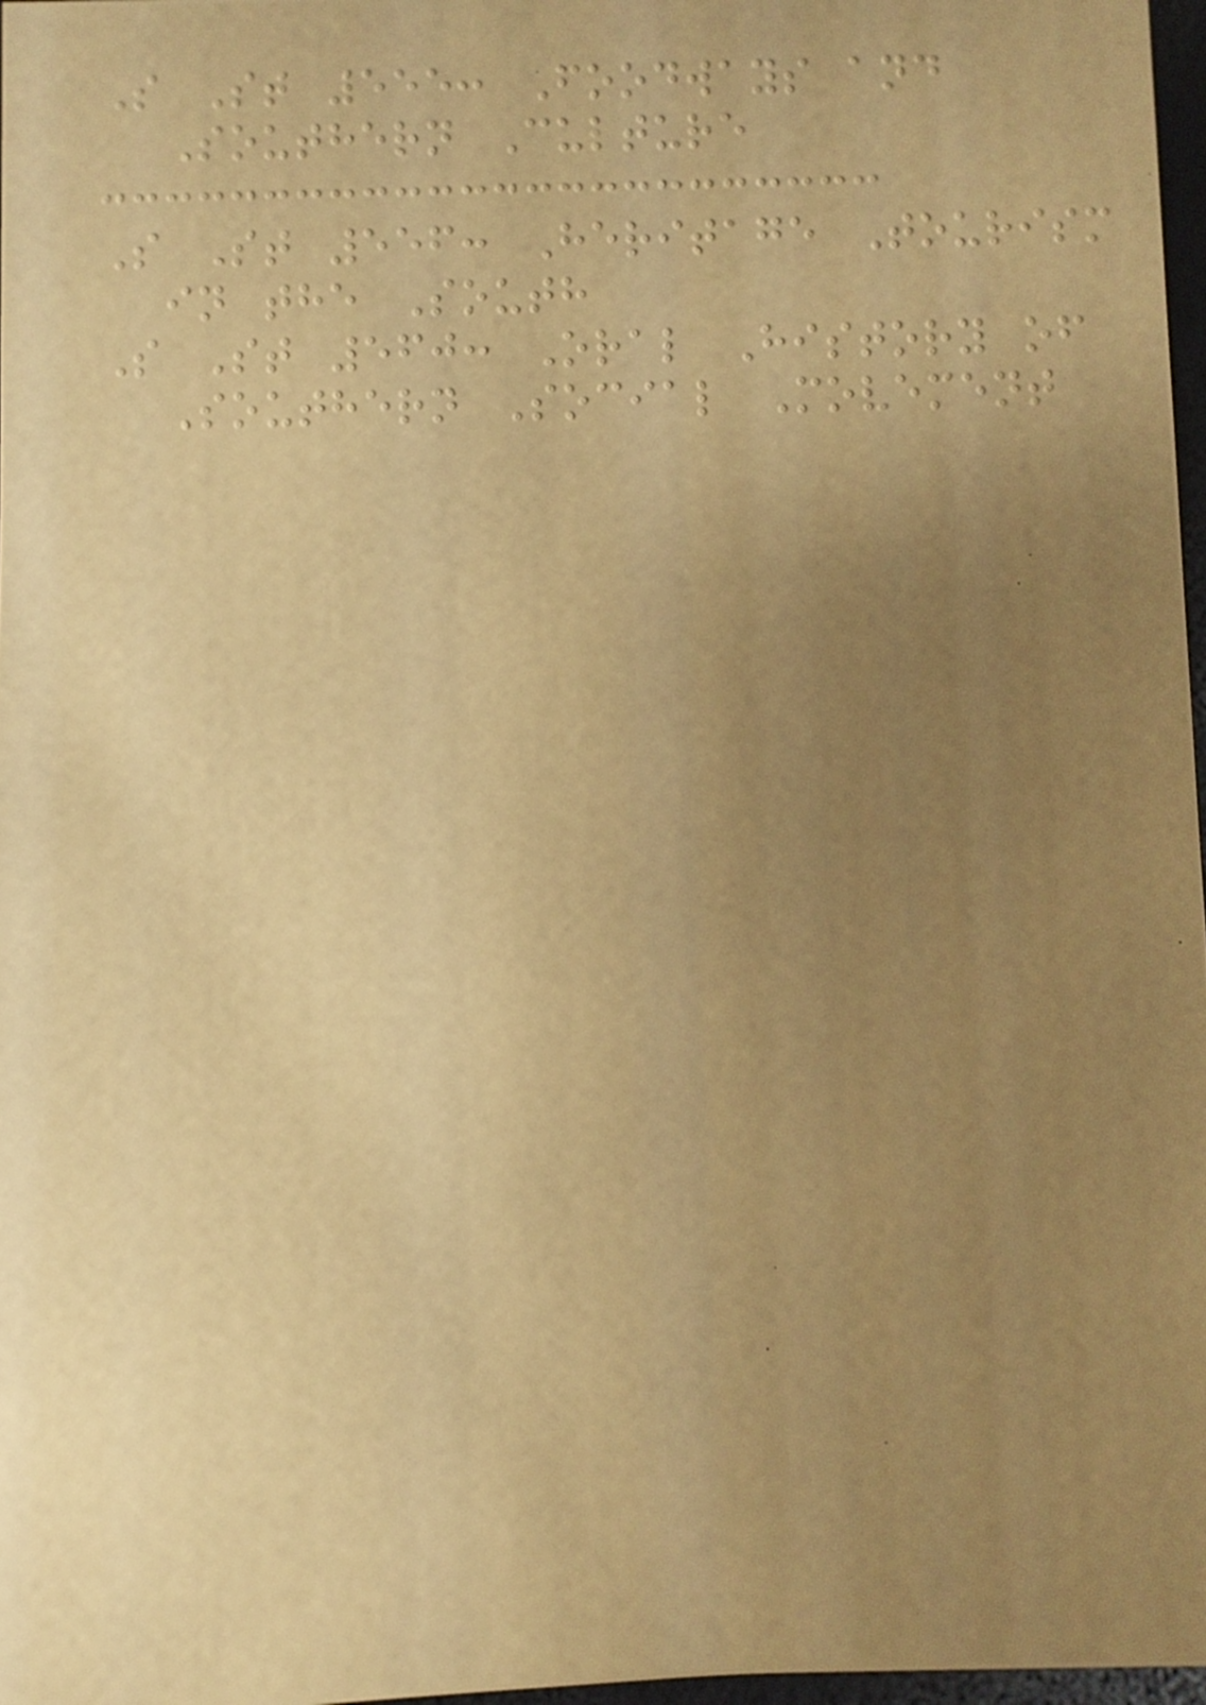S St 555: Foodways and
Southern Culture
S St 556: Heritage Tourism
in the South
S St 560: Oral History of
Southern Social Movement
